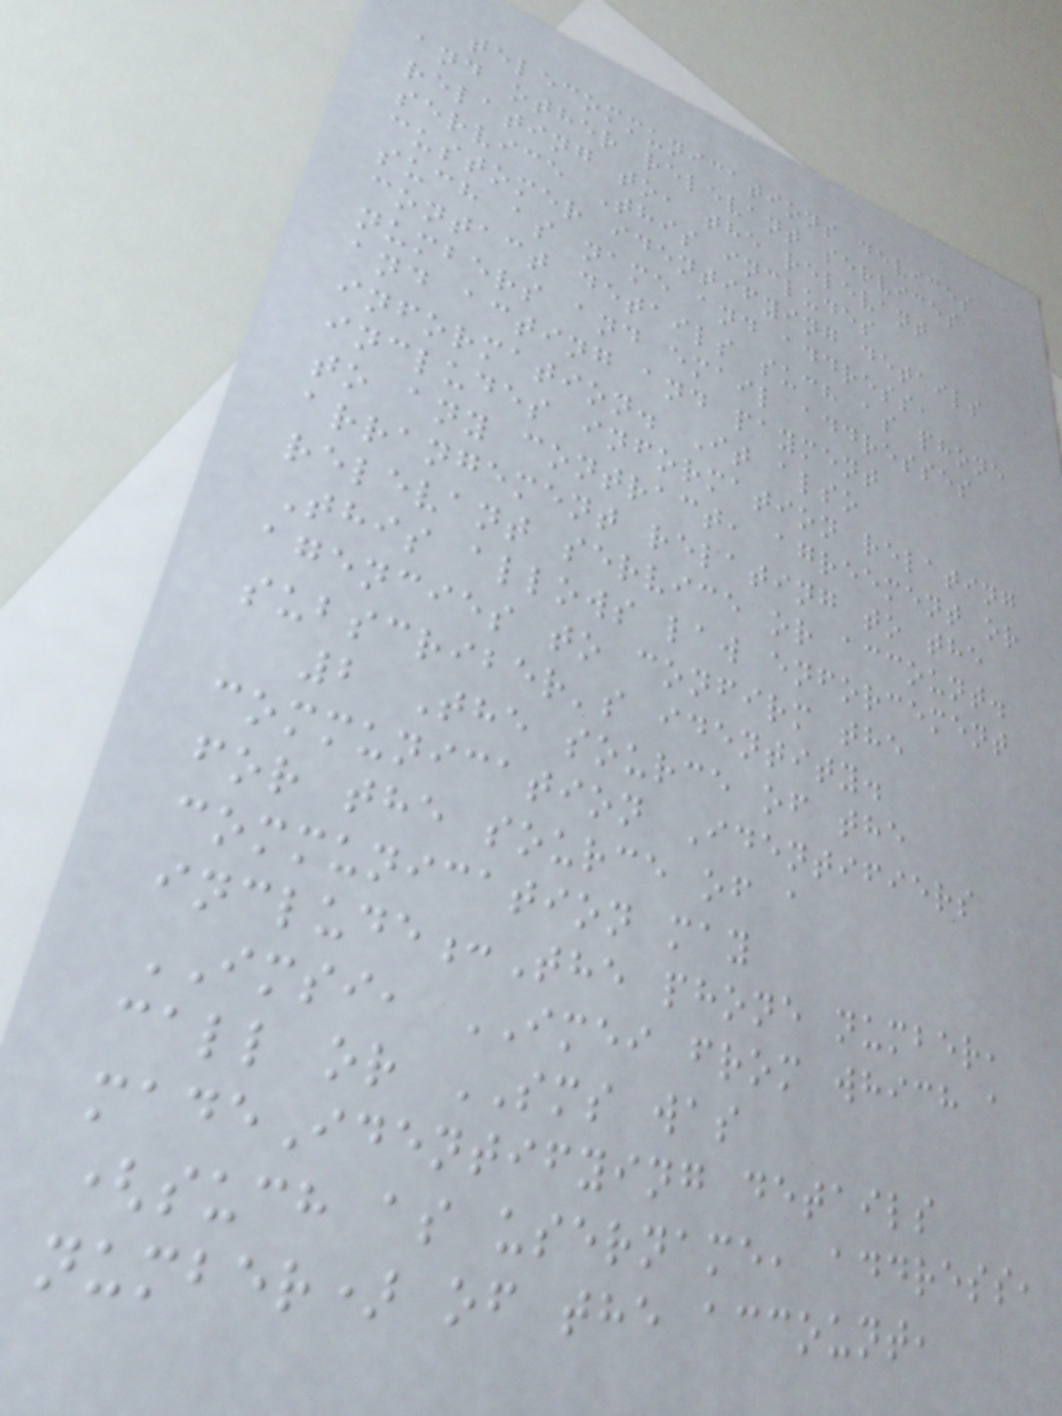telecommunications devices
and other relevant services
relating to, the relevant
service This includes
customer identifying details
such as name and address,
contact details such as phone
numbers and email addresses
and acting and payment
information. It also
includes information relating
to any contract, agreement or
arrangement relating to the
relevant service or account.
This allows law enforcement
agencies to confirm the
subscriber's identity.
2 The source of the
communication Identifiers
for the source of a
communication may
include:The phone number,
IMSI, IMEI from which a
call or SMS was
madeIdentifying details
(such as username, address,
number) of the account,
